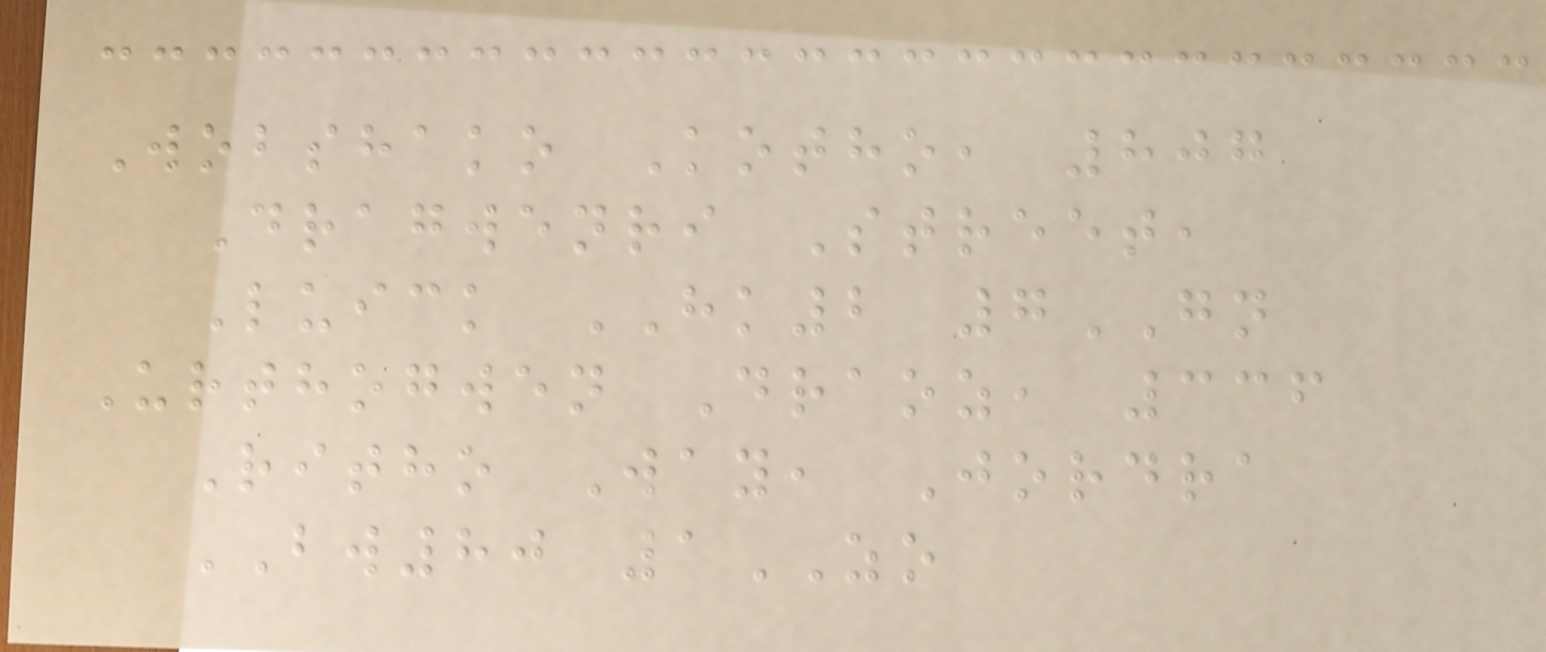Wobshako Kotho, 807
Dragwenri Street,
Luick HK2 7GN
Urthogwen Draoz, 336
Ritho Way, Jordra
BW80 1ZO
